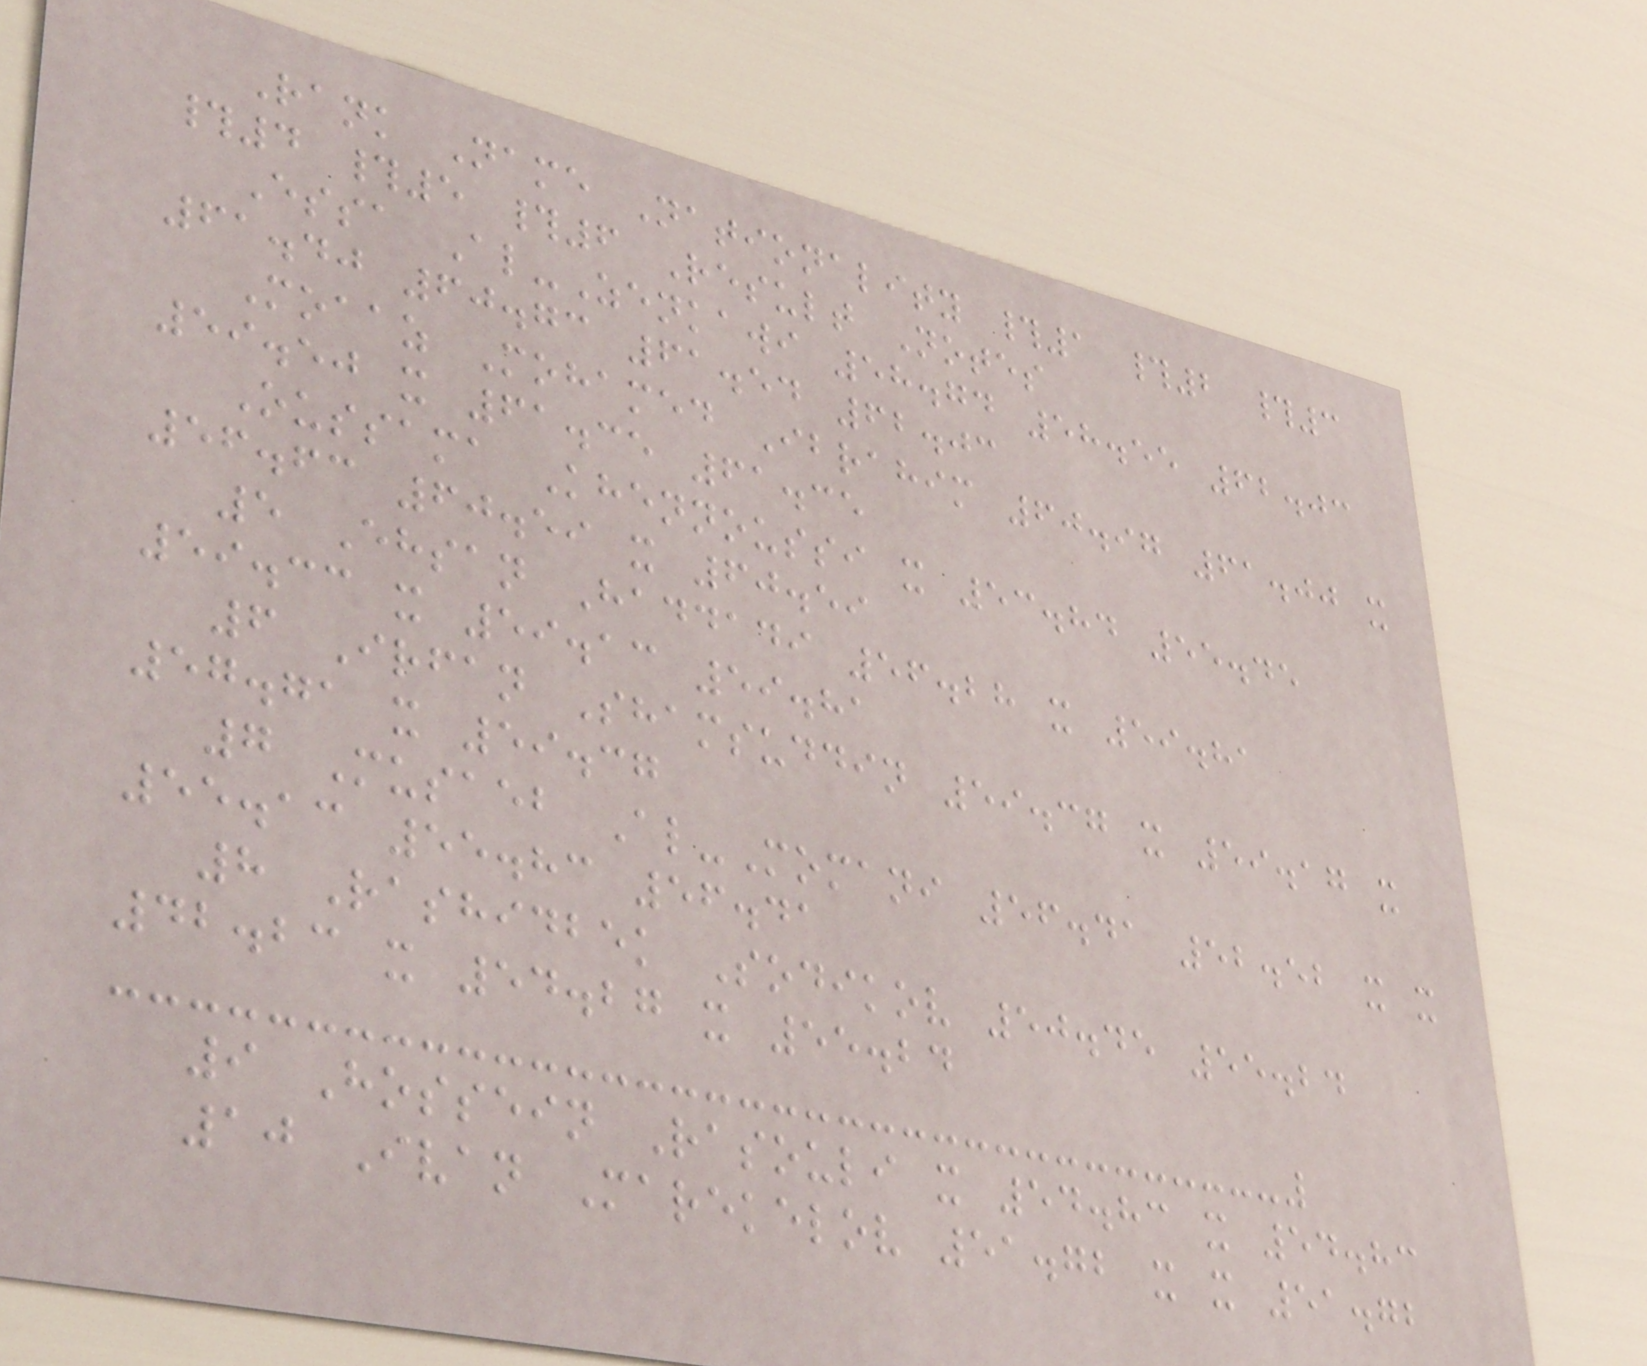Rank Name Nationality #1 #2 #3
#4 #5 #6 Result Notes
Essa Al-Zenkawi 58.74 58.55 62.03
61.40 60.73 61.54 62.03
Moaaz Mohamed Ibrahim 60.97 61.00 x
59.50 x 61.35 61.35
Oussama Khennoussi x 53.84 55.45
56.63 60.59 x 60.59
5 Ehsan Haddadi 56.28 x 59.81
59.33 x 59.13 59.81
6 Irfan Shamsuddin 59.37 x 59.17 x
57.71 x 59.37
7 Musaeb Al-Momani 56.41 52.52 x x
55.13 55.83 56.41
8 Rashidbek Sodikov 50.45 55.24
42.23 x 54.27 x 55.24
9 Hossein Rasouli x 54.83 x 54.83
10 Ivan Marekelov 51.72 x x 51.72
